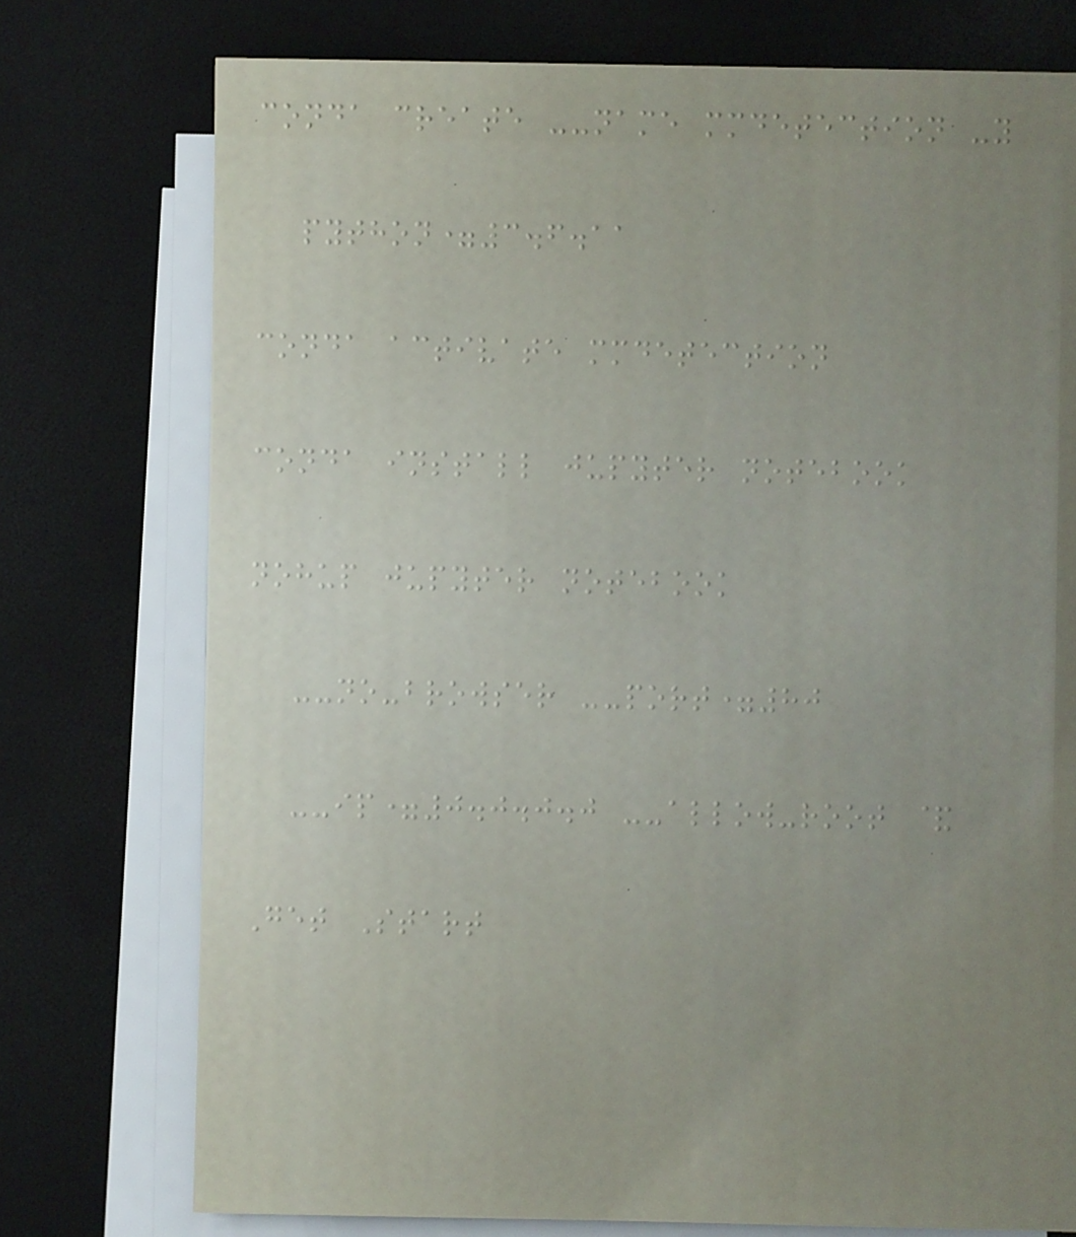conda create --name mmdetection -y
python=3.6.11
conda activate mmdetection
conda install jupyter notebook
nohup jupyter notebook
--no-browser --port=80
--ip=0.0.0.0 --allow-root &
Get Start
